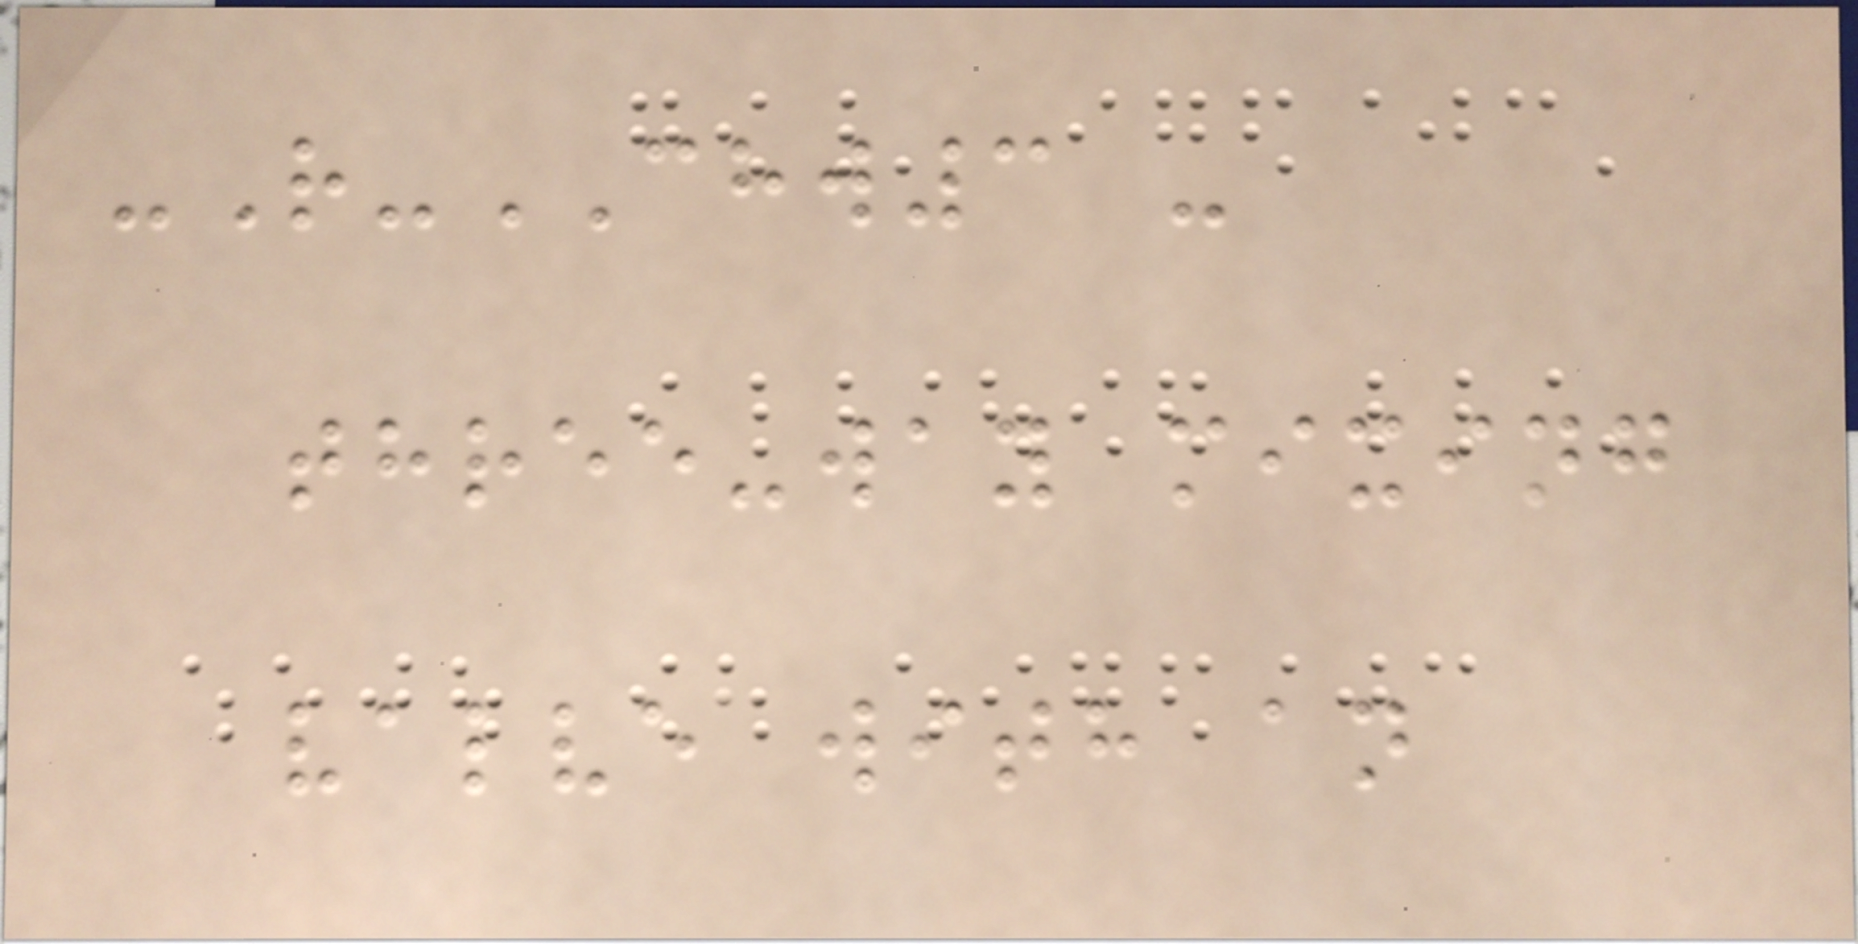-R-CHW3 -
three-way mixing
valve with an
